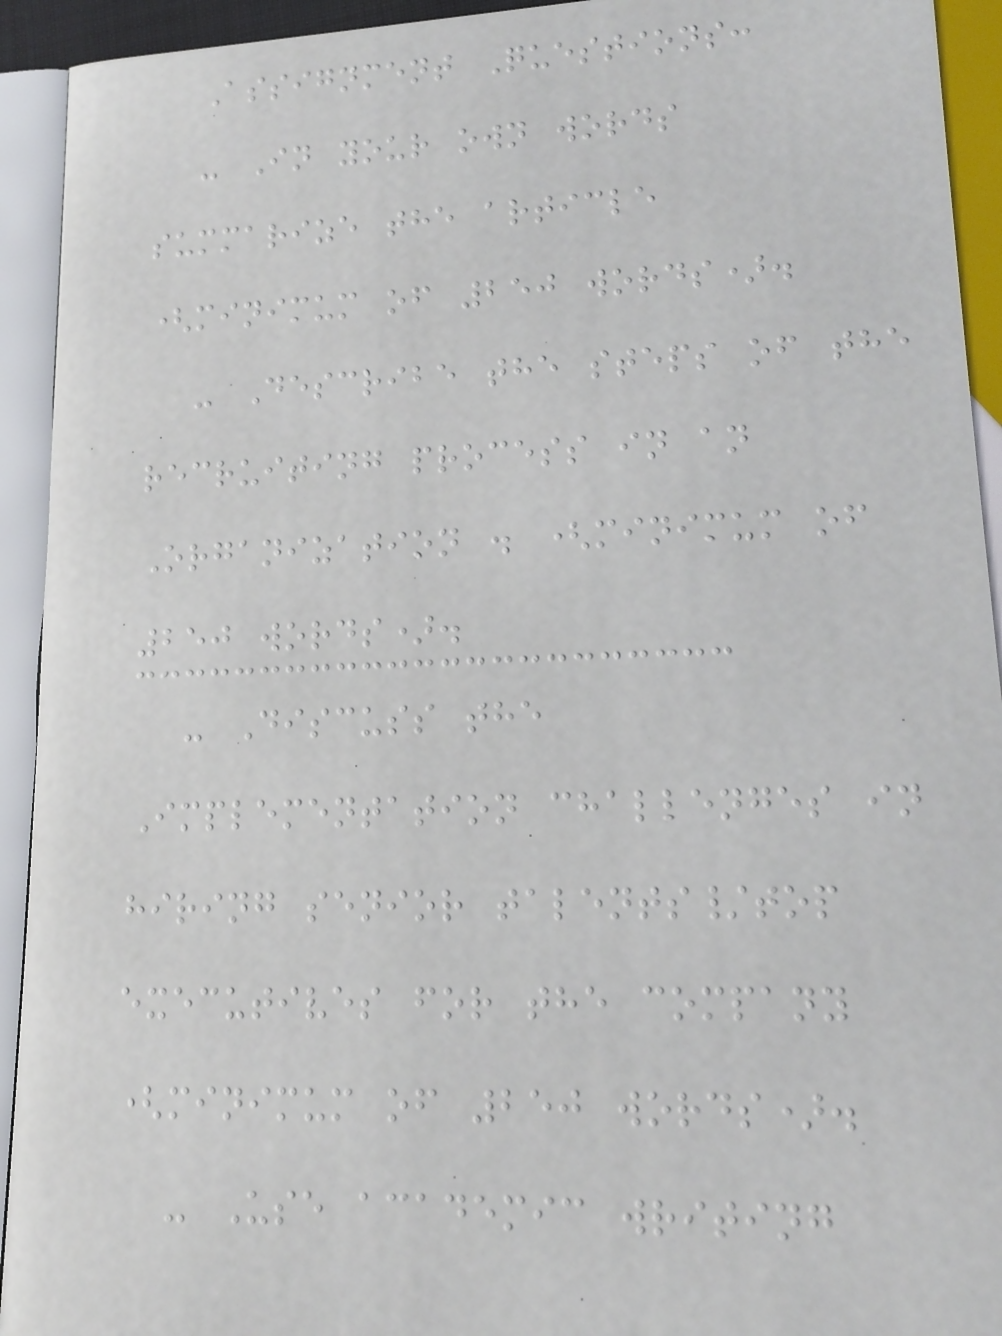Assignment Questions:
- In your own words
summarize the article
(minimum of 250 words).
- Describe the steps of the
recruiting process in an
Organization . (minimum of
250 words).
- Discuss the
Implementation challenges in
hiring senior talents/top
executives for the company
(minimum of 250 words).
- Use academic writing
